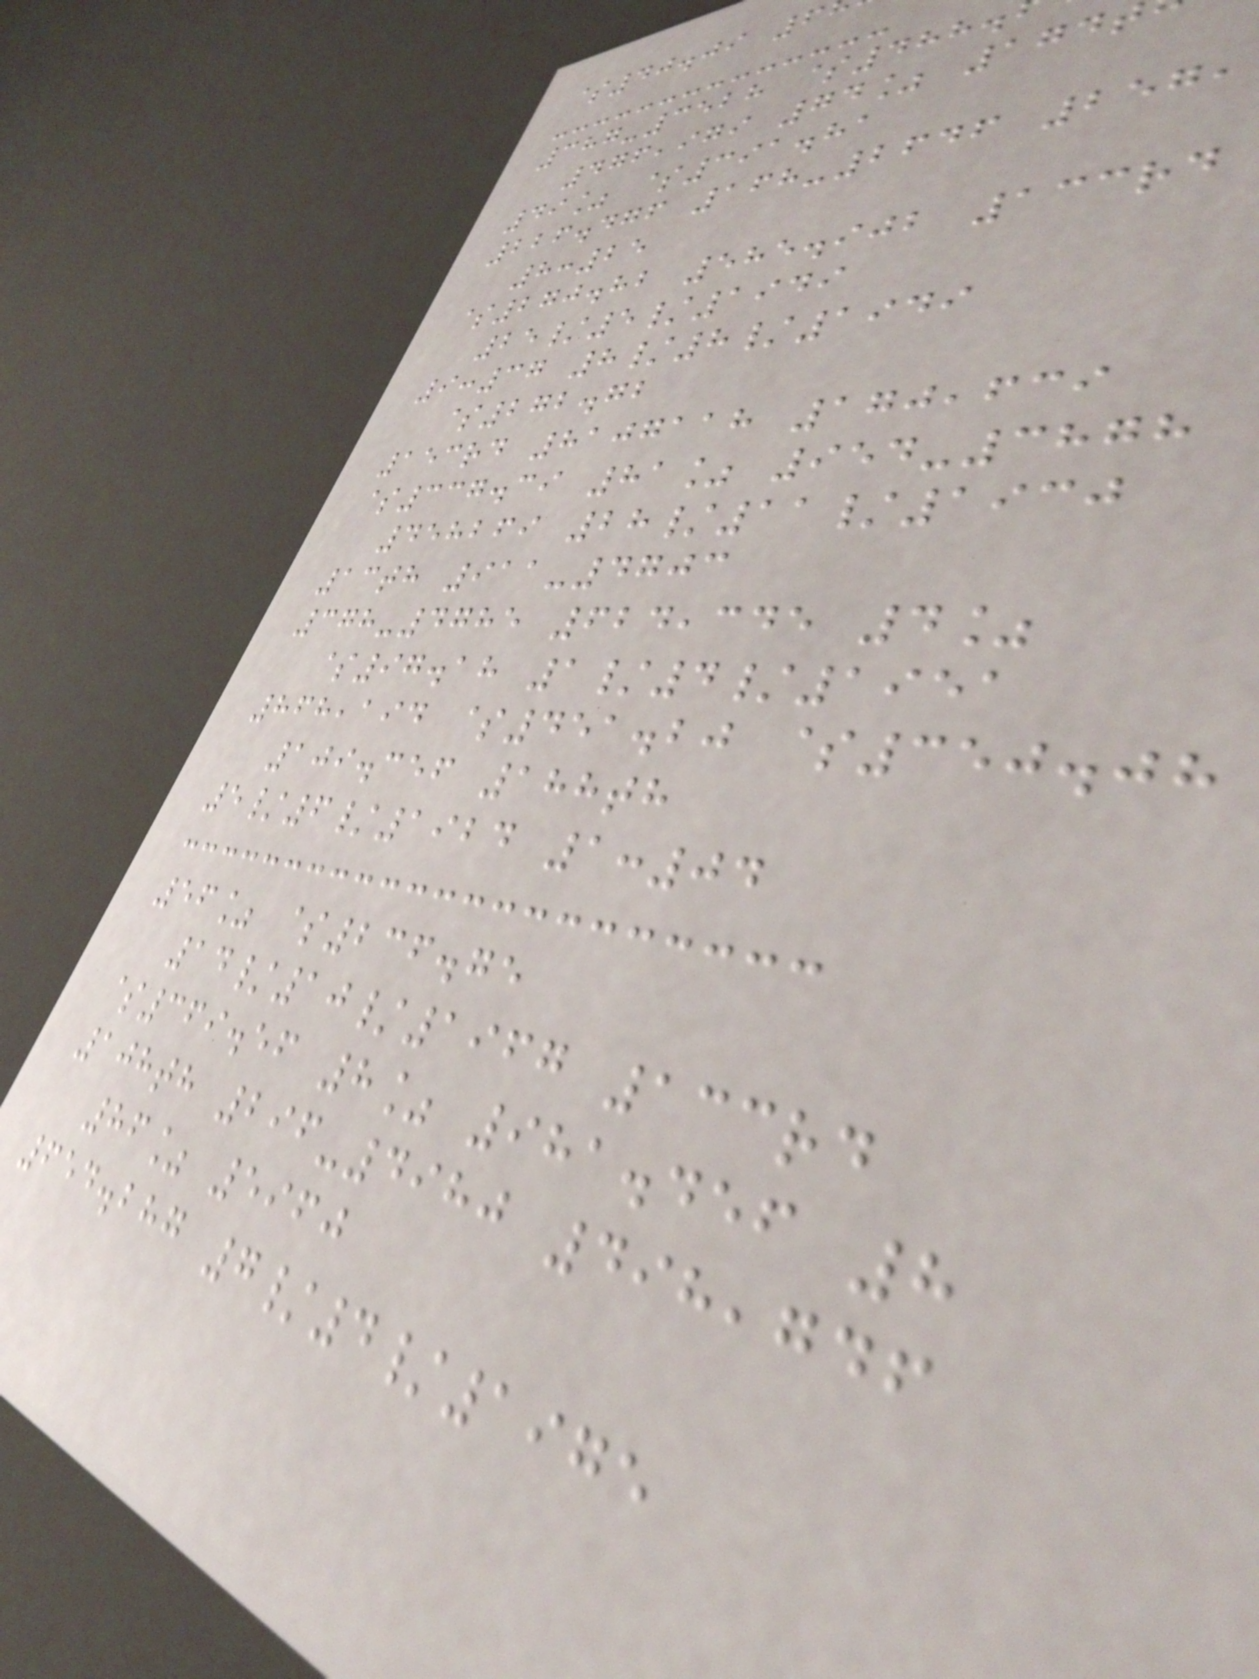$40.09 6
387-3528 $488.
476,979 74% 174
49% $391.81
226.476 168-2646 257,
8:25
$270.82 585.902 133rd
25/5/1949
9:37 8/8/1949
$272.72
153rd 8107118 170,639
$337.39 81% 954-3878
458269 28/11/1930
13th 911-4703
378-4785 624,345 4%
$97.18 1/4/1951
868,194 $451.20 $350.08
109.356 188th
5/6/1924 1:04
56% $236.75
14/10/1967 133rd
$369.56 8% 981.456 8
108th 296-4980 498,746
86% 5960
654.287 7/4/1975
